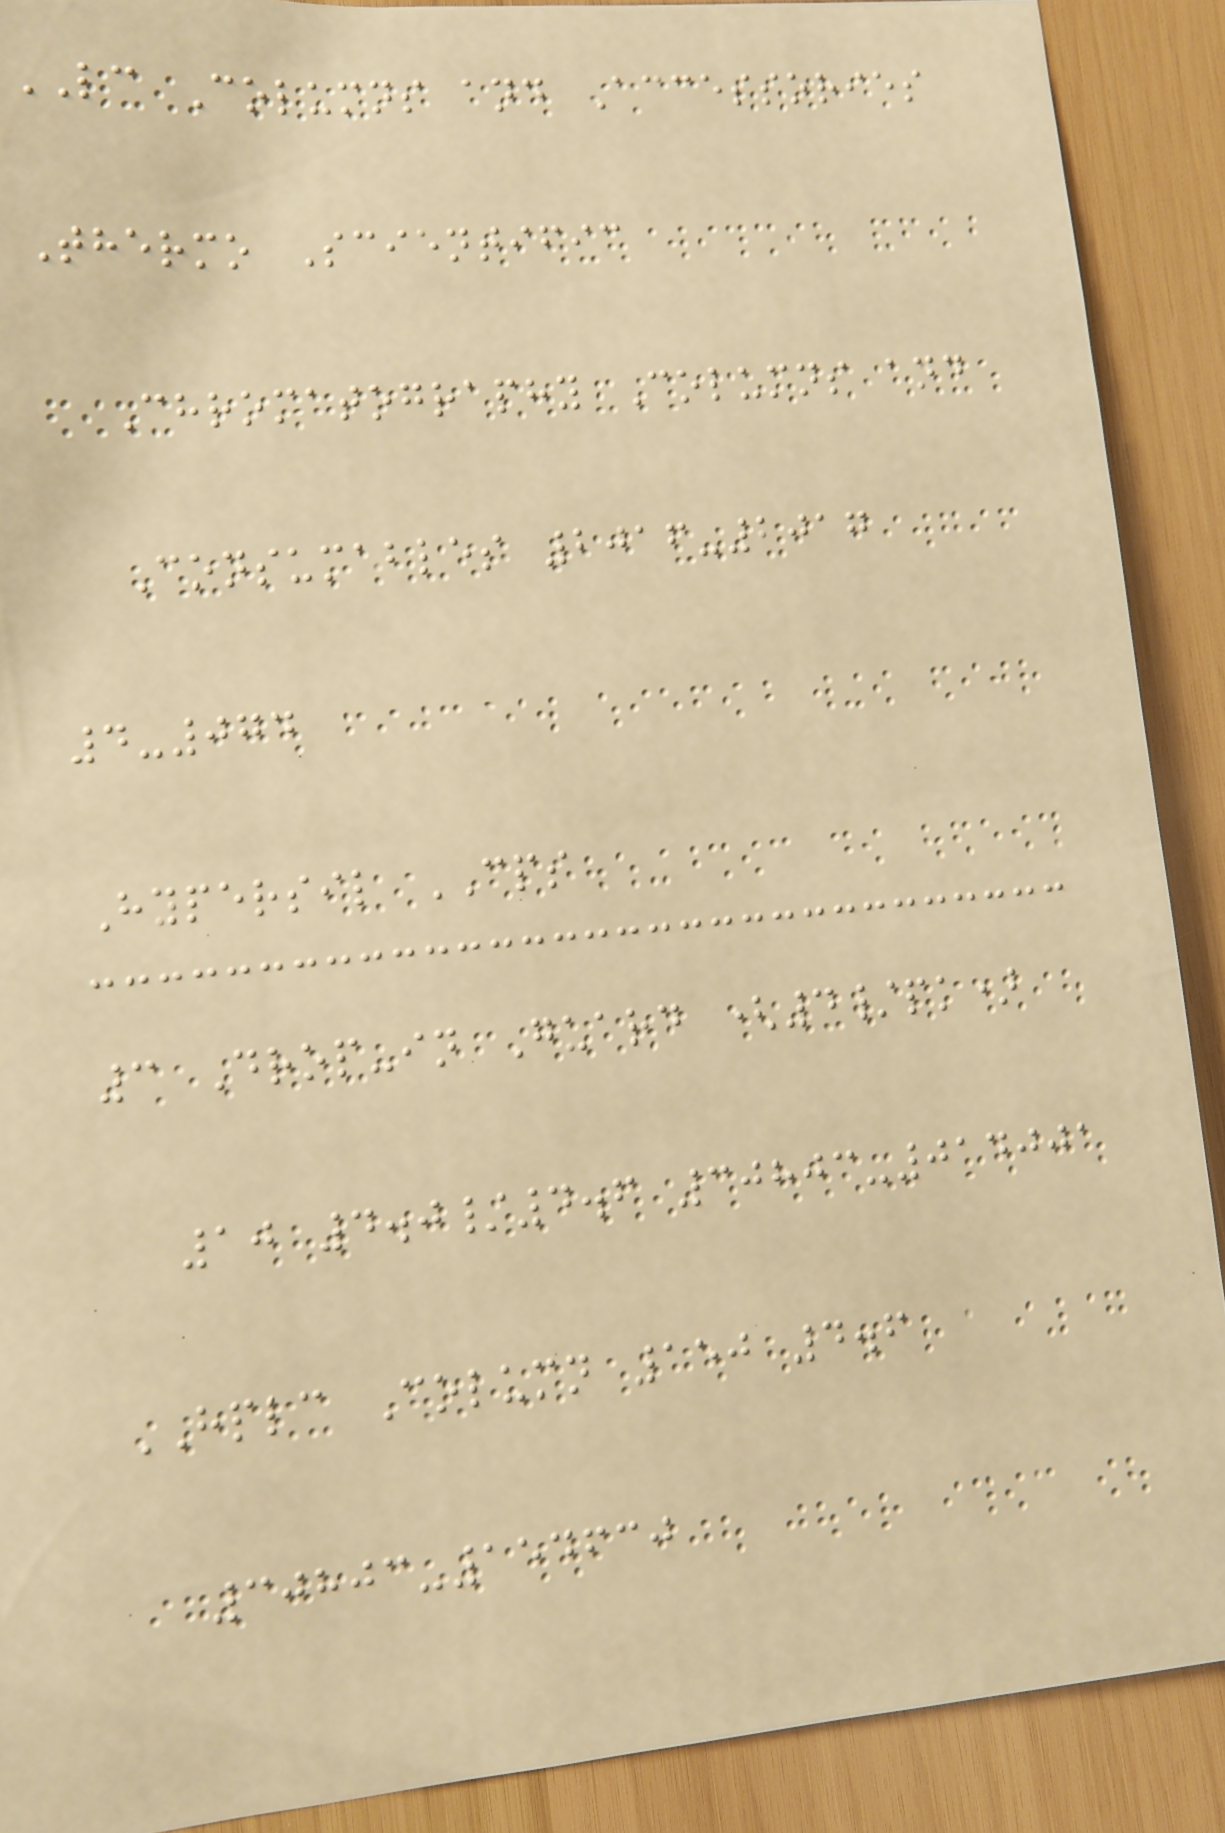LC Columns and Accessories
Thermo Scientific
Chromatography Columns and
Consumables 2016-2017
4-074
Hypersil CPS
3 Drop-in Guard (4/pk)
10 4.0/4.6 30803-014001
HPLC Column 150 4.6
30803-154630
